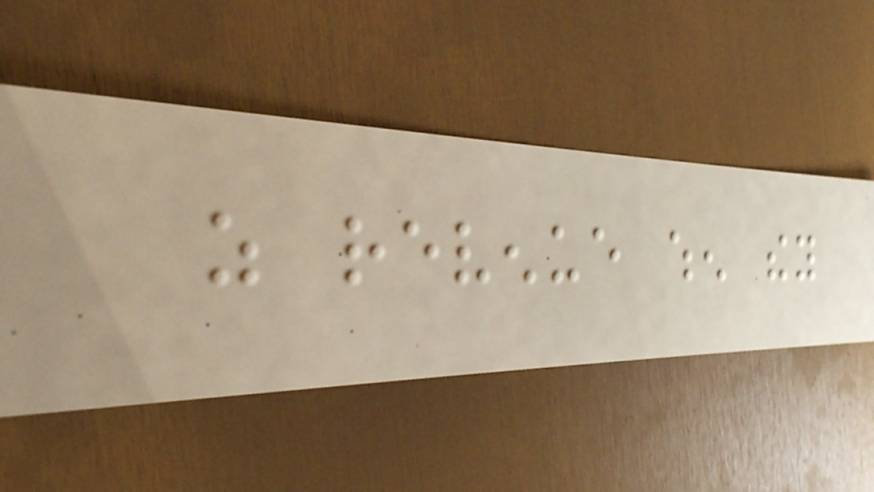as revenue when they
